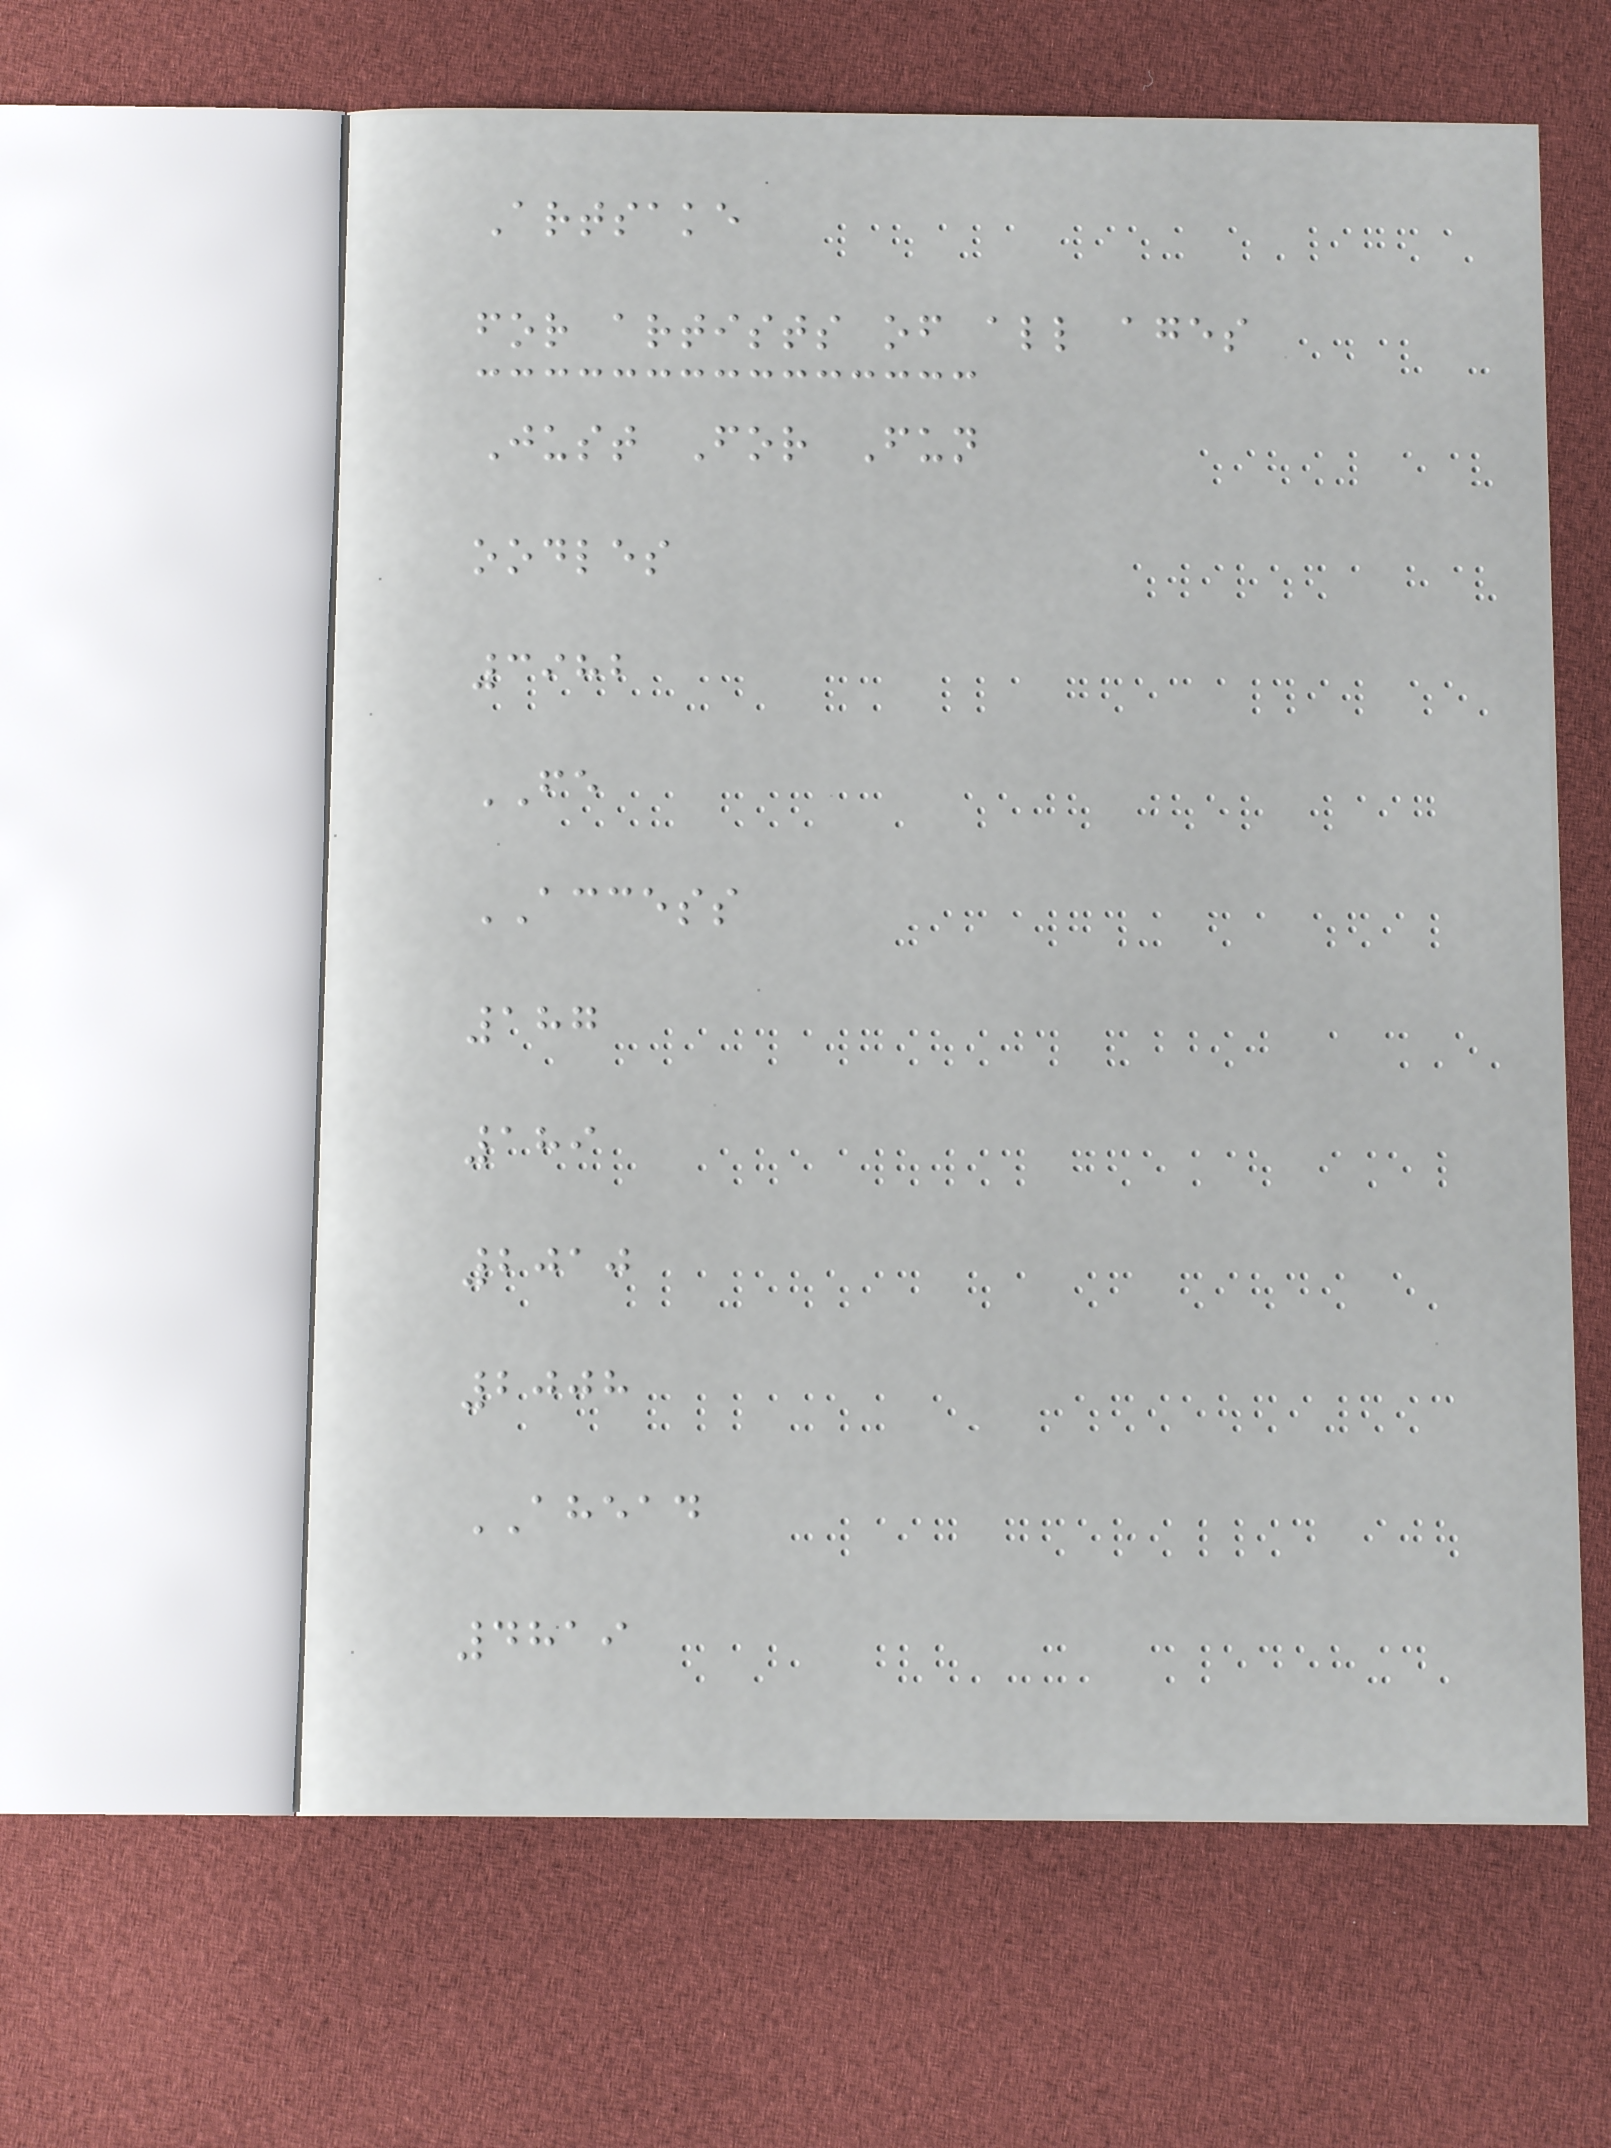Artsake
for artists of all ages
Just For Fun
oodles
3982
FE
ACCESS
187
189
2010
2008
AHEAD
4819
